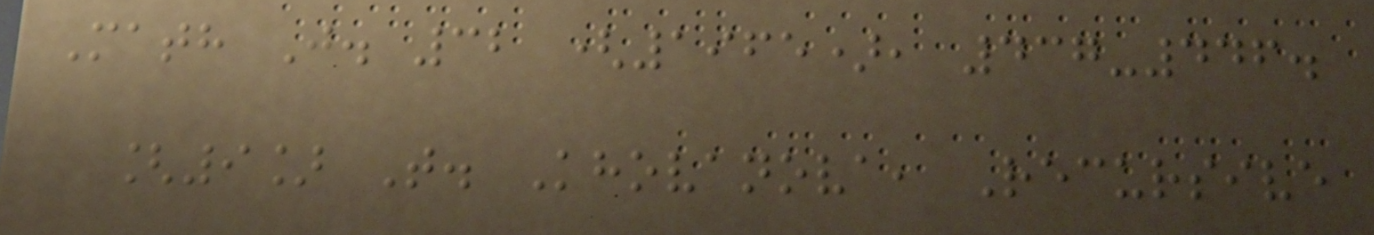Math J. 32 (1965), 437-446.
[9] T. Khovanova, Recursive
